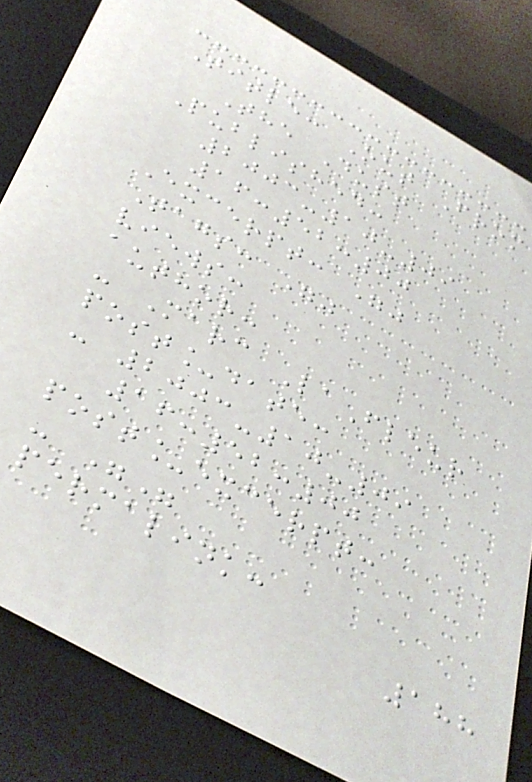Title: Out From
The Dust
Published:
2003-10-09
16:52:00
Excerpt: ""
Tags: ""
views:
author:
- Marc LaFleur
post_date:
- 2003-10-09
16:52:00
post_excerpt:
- ""
permalink:
188
